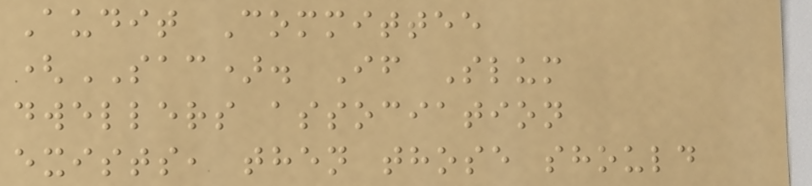Audit Committee
(SAC). If Slum
dwellers association
exists, then those should
